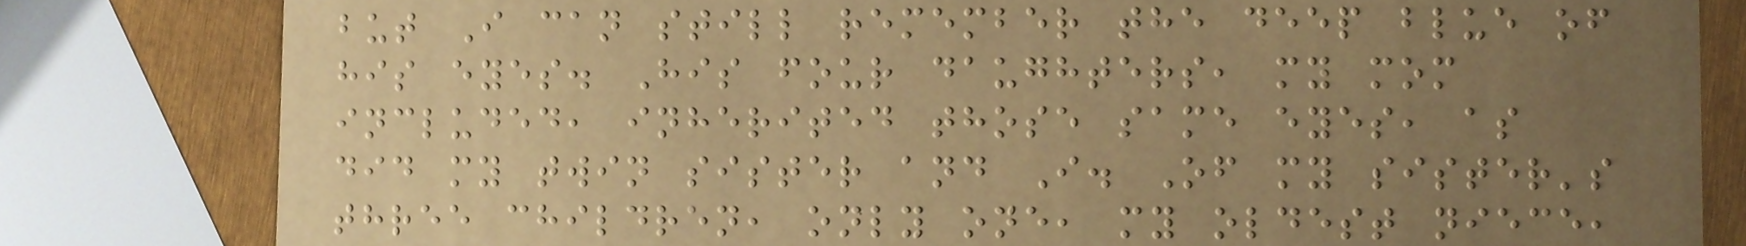but I can still remember the deep blue of
his eyes. His four daughters, my mom
included, inherited those same eyes, as
did my twin sister and I. Of my sister's
three children, only one, my oldest niece,
